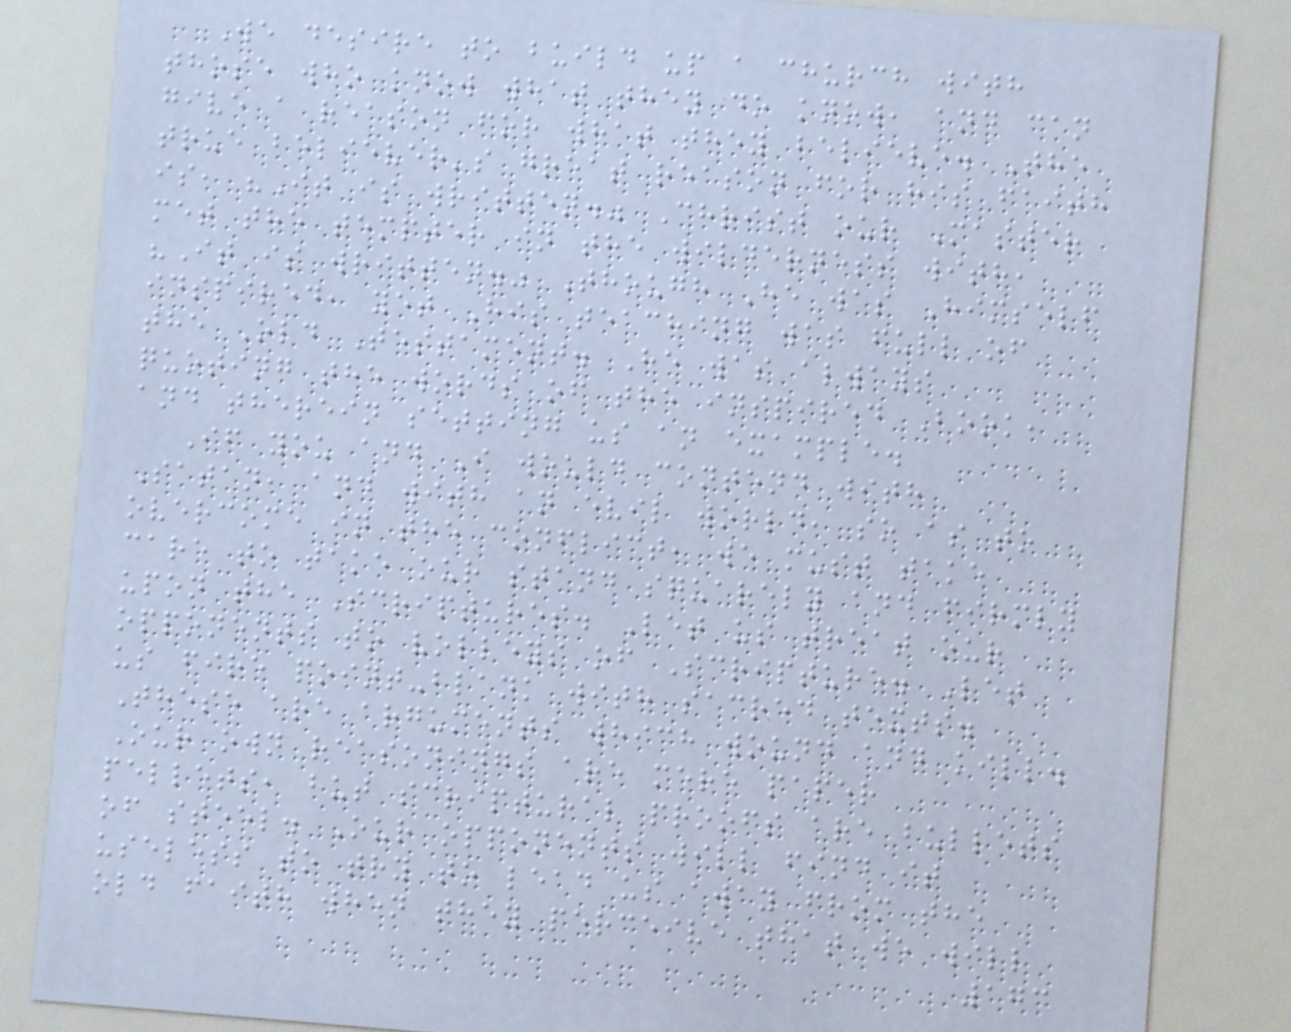We desire to build up a church with
those who know what they do know, and can
give a reason for what they believe. The
true believer's great reason for his faith
is, "It is written." Christ our Master
met the tempter in the wilderness with,
"It is written." Though He was Himself
inspired, yet His teaching was full of
the Old Testament. He was always
quoting the words of the inspired Book,
and therein setting us an example.
If you and I would contend with
Satan, and with an evil world, so as to
overcome in the conflict, we must take
care to take our stand squarely and firmly
upon the Scriptures. Let us treat our
opponents to volleys of Scripture. Let
us fire point-blank with sacred texts.
These are arguments which wound and kill.
Our own reasonings are mere paper
pellets, but scriptural proofs are bullets
of steel. Our opponents will find it
useless to try to lead us away from the
old faith when they perceive that we will
173
